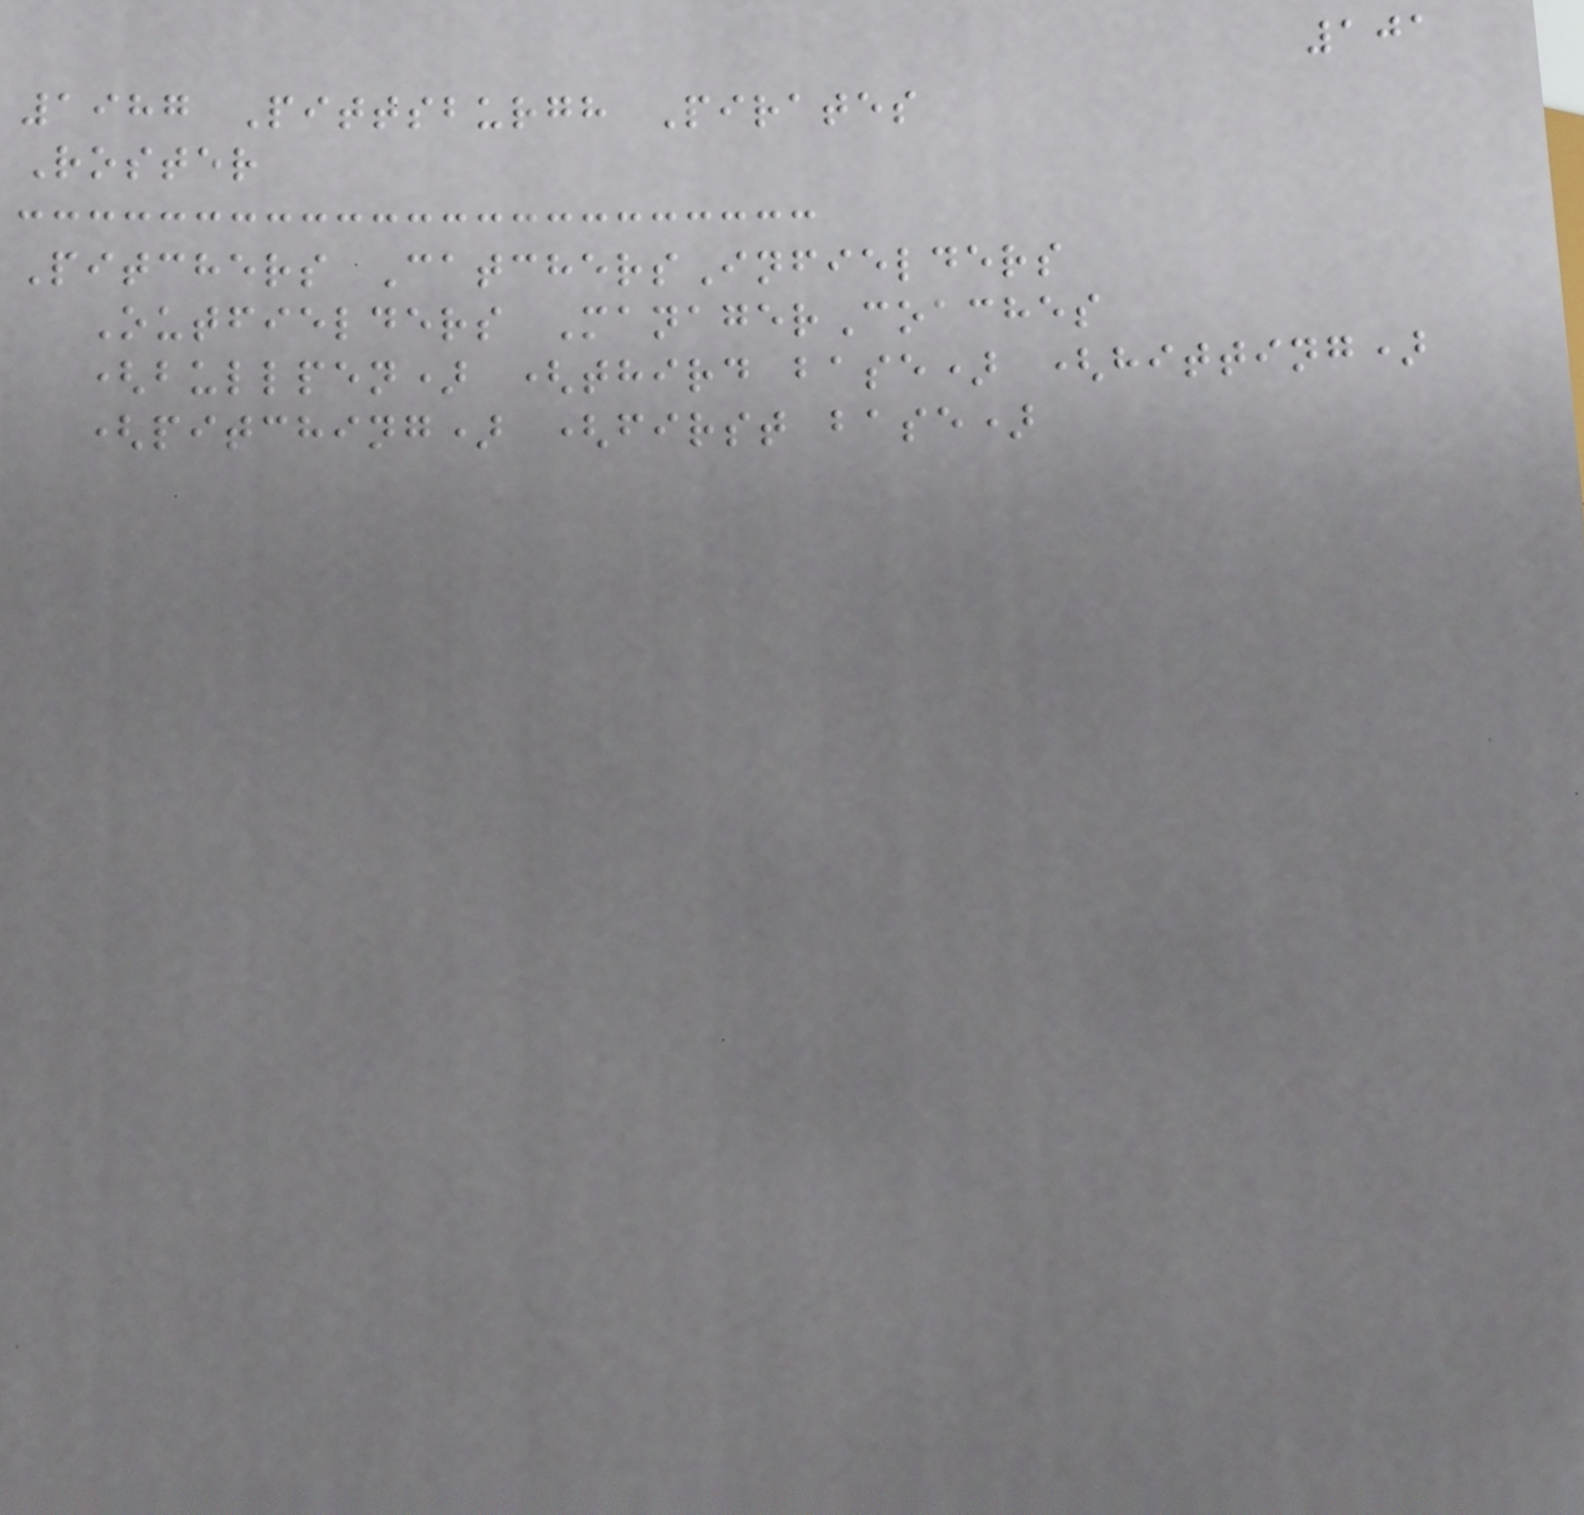101
1987 Pittsburgh Pirates
Roster
Pitchers CatchersInfielders
Outfielders ManagerCoaches
(bullpen) (third base) (hitting)
(pitching) (first base)
